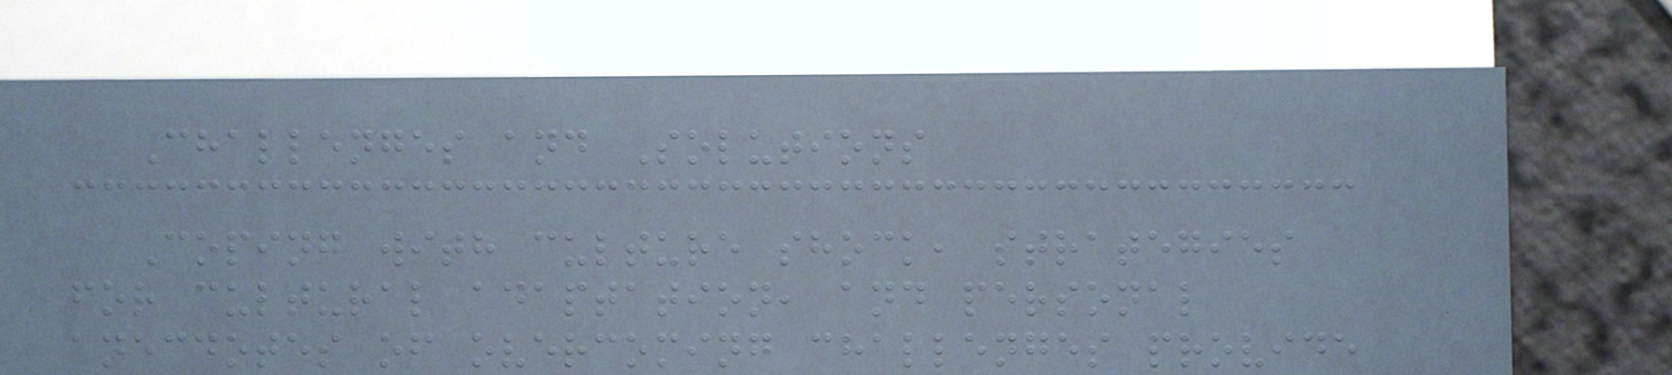Challenges and Solutions
Coping with culture shock, strategies
for cultural adaptation, and personal
anecdotes of overcoming challenges provide
